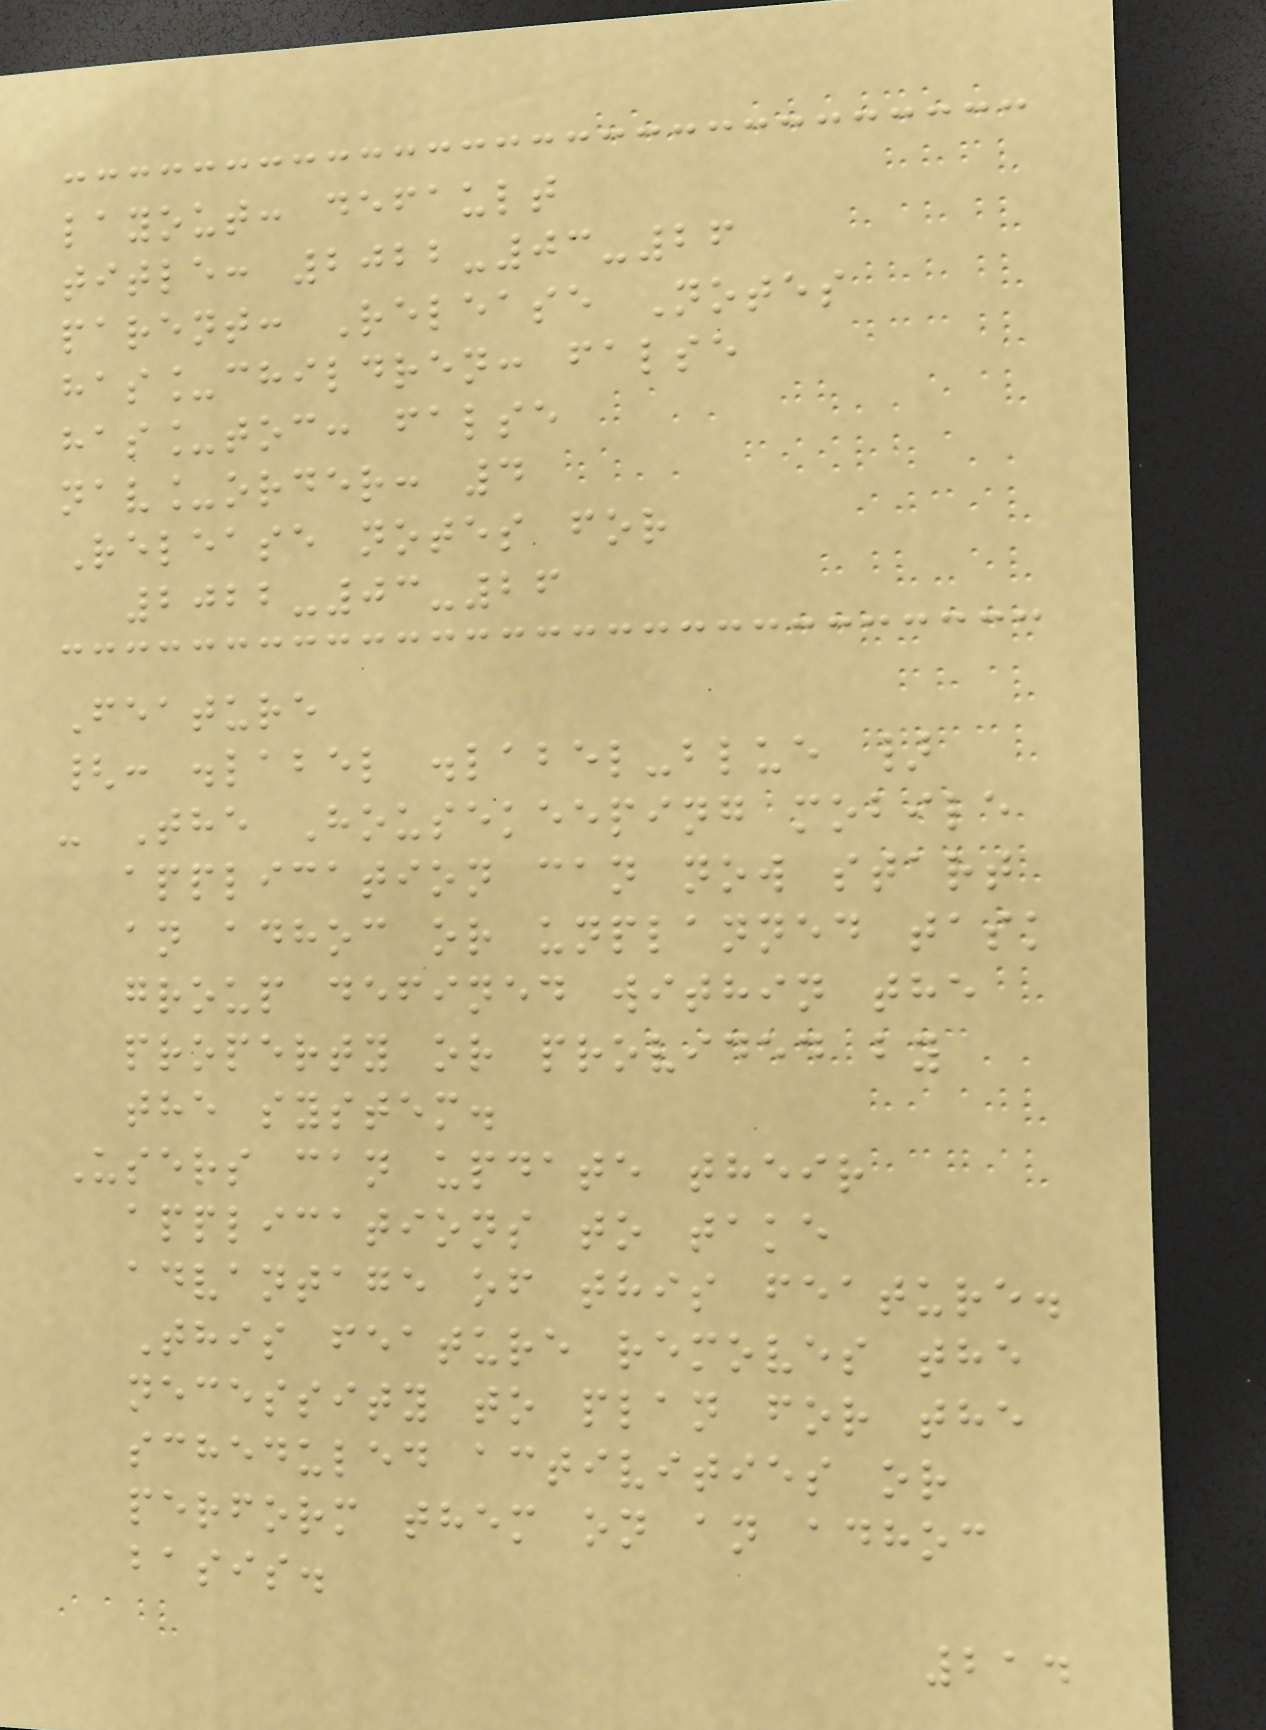layout: default
title: 2022-03-26
parent: Release Notes
has_children: false
has_toc: false
nav_order: 4
Release notes for
2022-03-26
Feature
{: .label .label-blue }
- The Housekeeping mobile
application can now start
an adhoc or unplanned task
group defined within the
property or provided by
the system.
Users can update their
applications to take
advantage of this feature.
This feature removes the
necessity to plan for the
scheduled activities or
perform them on an adhoc
basis.
214
